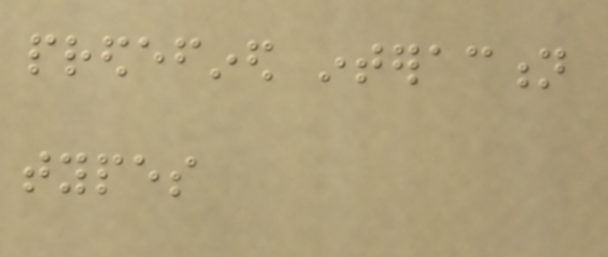predefined interaction
types
